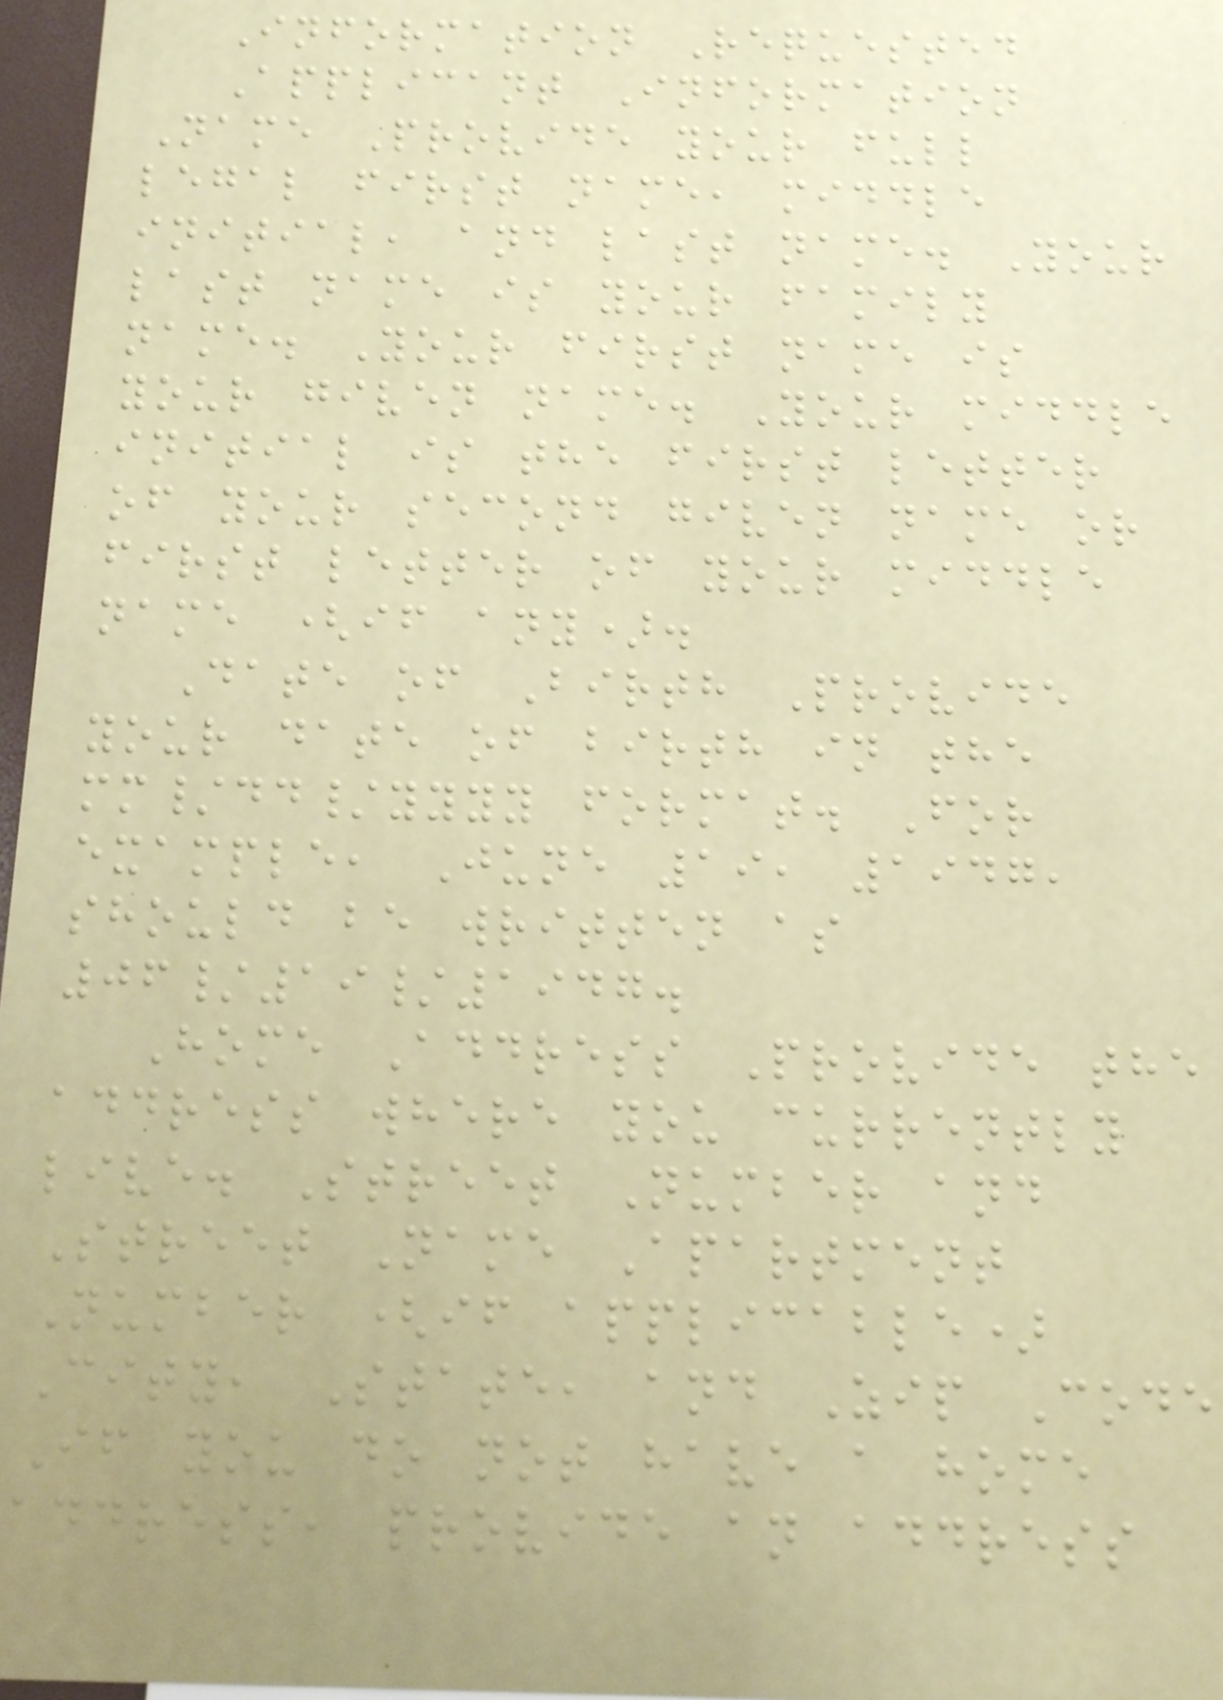Information Requested
Applicant Information
Name Provide your full
legal first name, middle
initial, and last name. Your
last name is your family
name. Your first name is
your given name. Your middle
initial is the first letter
of your second given name or
first letter of your middle
name (if any).
Date of Birth Provide
your date of birth in the
mm/dd/yyyy format. For
example, June 19, 1947,
should be written as
06/19/1947.
Home Address Provide the
address where you currently
live. Street Number and
Street Name Apartment
Number (if applicable)
City, State, and Zip Code
If you do not have a home
address, provide an address
